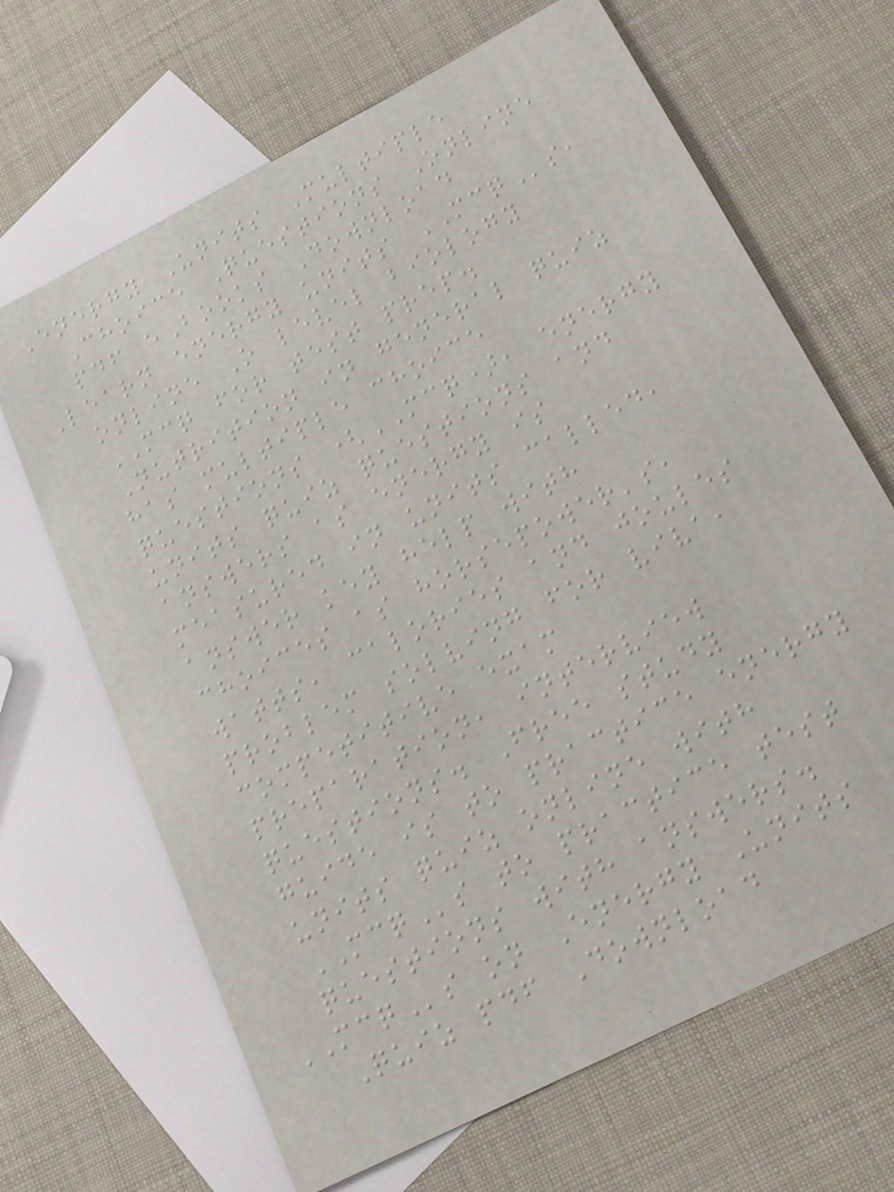Energy Units Multiple
Choice Questions Online
pdf eBooks Download
Learn energy units MCQs,
online O level biology
MCQ for test prep.
Nutrition in general quiz
has multiple choice
questions (MCQ), energy
units quiz questions and
answers as energy is
measured in units called,
answer key help with
choices as horsepower's,
watts, calories and joules
problem solving for viva,
competitive exam
preparation, interview
questions. Free study
guide is to practice energy
units quiz online with
MCQs to practice test
questions with answers.
MCQs on Energy Units
Quiz pdf Download
